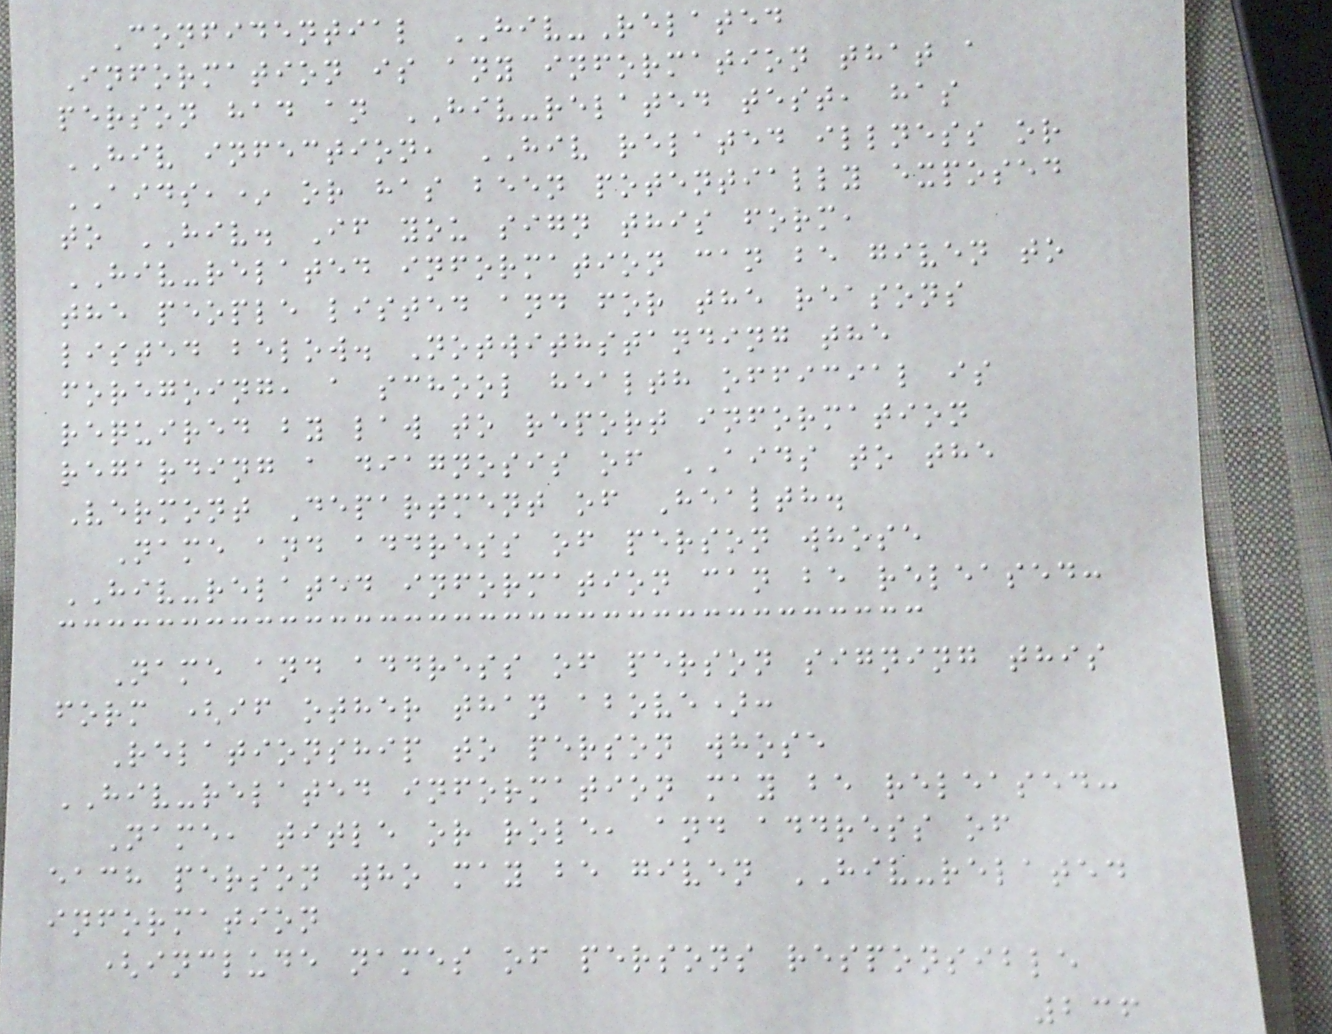Confidential HIV-Related
Information is any information that a
person had an HIV-related test, has
HIV infection, HIV related illness or
AIDS,* or has been potentially exposed
to HIV. If you sign this form,
HIV-related information can be given to
the people listed and for the reasons
listed below. Notwithstanding the
foregoing, a school health official is
required by law to report information
regarding a diagnosis of AIDS to the
Vermont Department of Health.
Name and address of person whose
HIV-related information can be released:
Name and address of person signing this
form (if other than above):
Relationship to person whose
HIV-related information may be released:
Name, title or role, and address of
each person who may be given HIV-related
information
(include names of persons responsible
236
